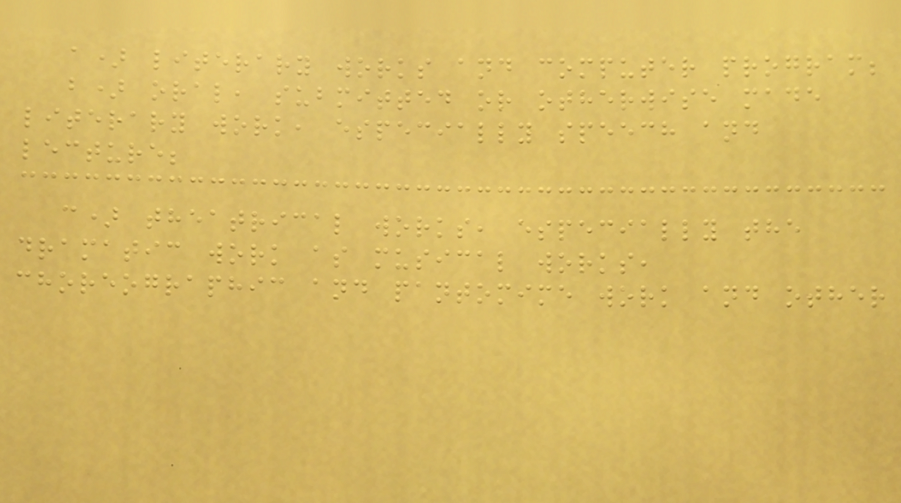a) literary works and computer program;
b) oral, submitted or otherwise made
literary work, especially speech and
lecture;
c) theatrical works, especially the
dramatic work as musical works,
choreographic and pantomime work and other
